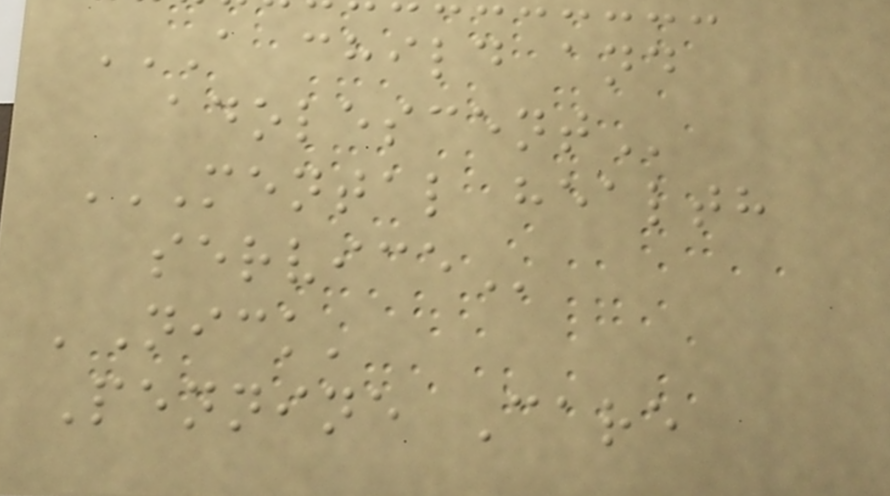A CHILD AND
ADOLESCENT
MENTAL HEALTH
SERVICE
'Nick'
Pennine Care
